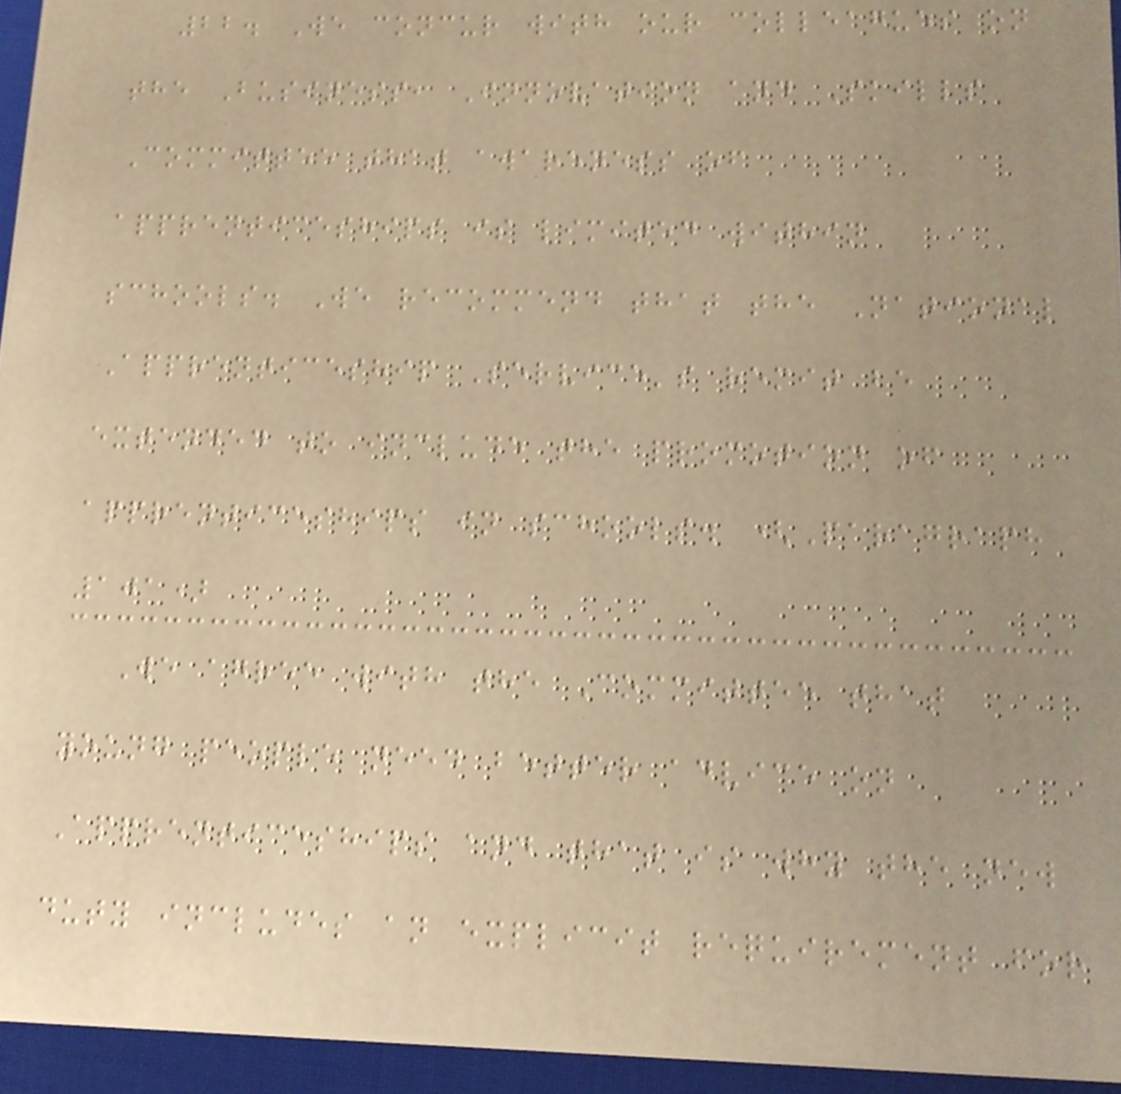22. We concur with our colleagues on
the Business, Innovation and Skills
Committee that awareness of
apprenticeships is limited within
schools. We recommend that the National
Apprenticeship Service's remit be
extended to include the promotion of
apprenticeships in schools. (Paragraph
101)
We agree with the Committee that
young people need better advice on
Apprenticeships and that is why the new
duty includes an explicit requirement for
